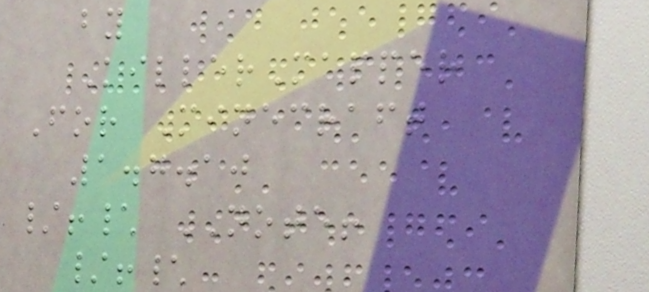by
KillerMapper
For Minecraft
1.7.10
/!\ NOTE!
/!\
